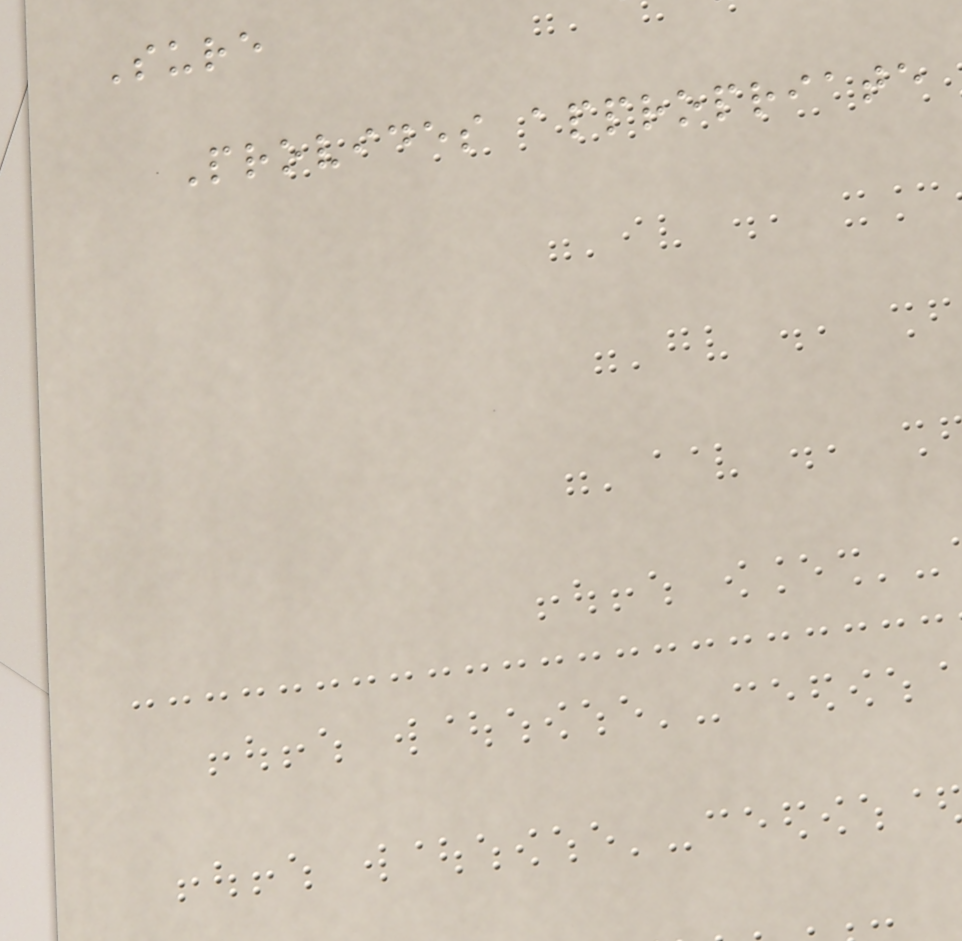Sure
Provides appropriate
